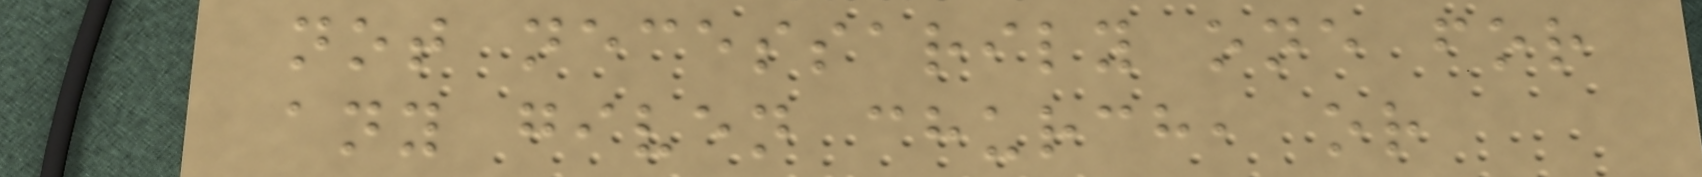not necessarily one for
any given church, or
